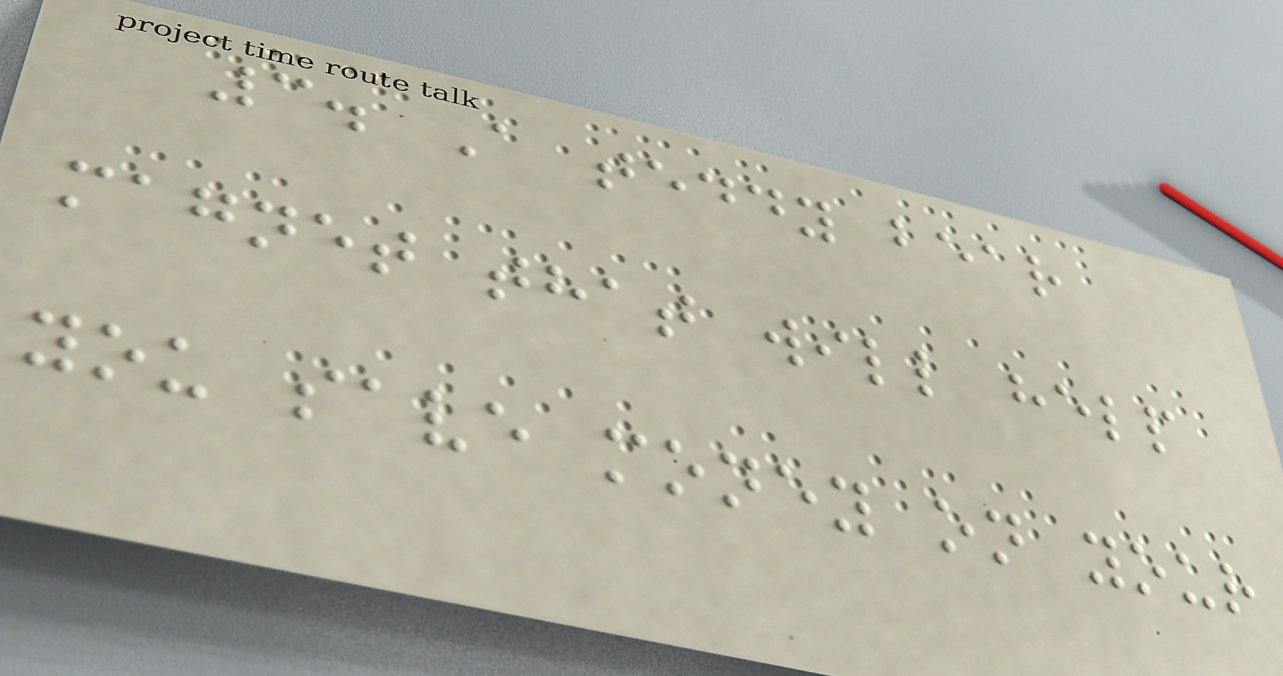3. A teddy bear
magnet that will help
you save money on your
